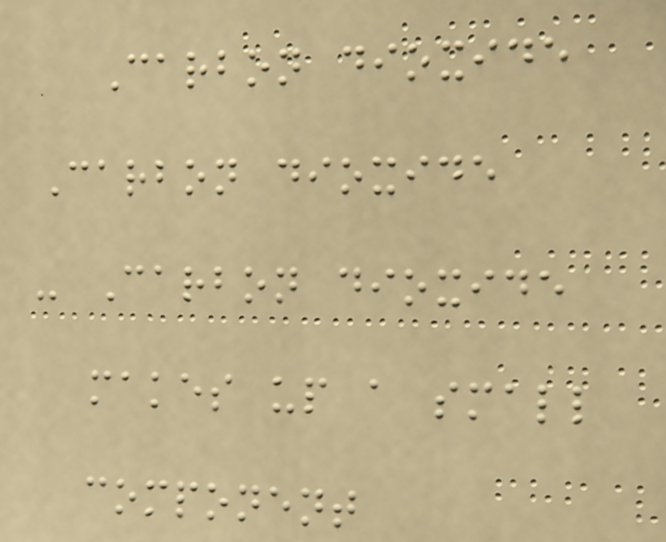Carbon dioxide
Carbon dioxide
- Carbon dioxide
makes up a small
component
